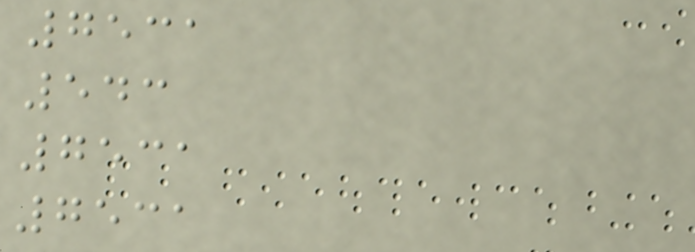7531
543
7531
7531
